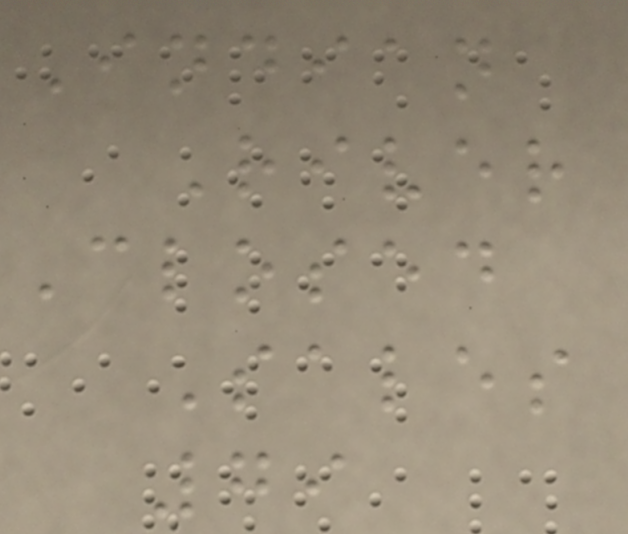Indian
River
Closed
Sales
79
